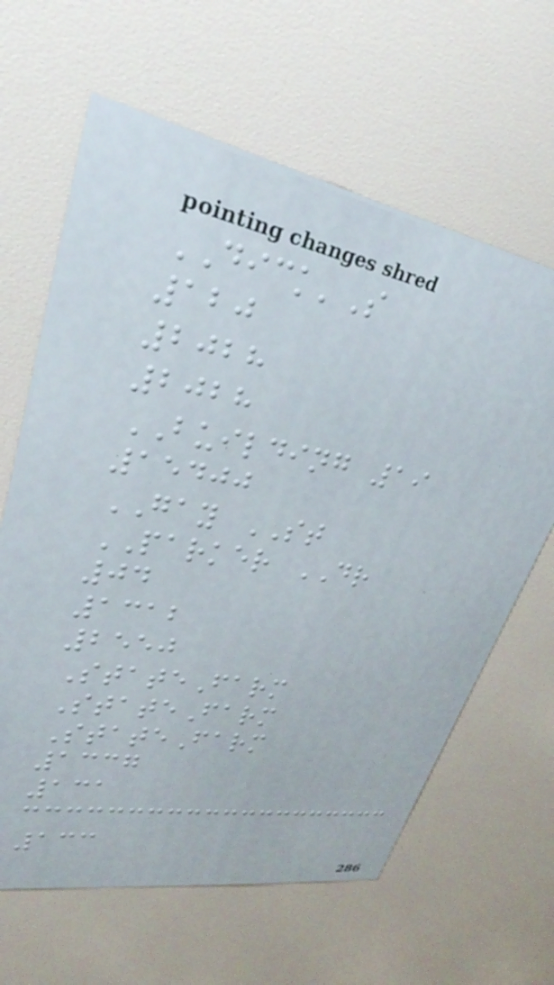DICK'S
120
2028
2028
BUILDING 19
15400
GAY ST
PARKER DR
04
1312
2550
StateFarm
StateFarm
StateFarm
1337
131
133
